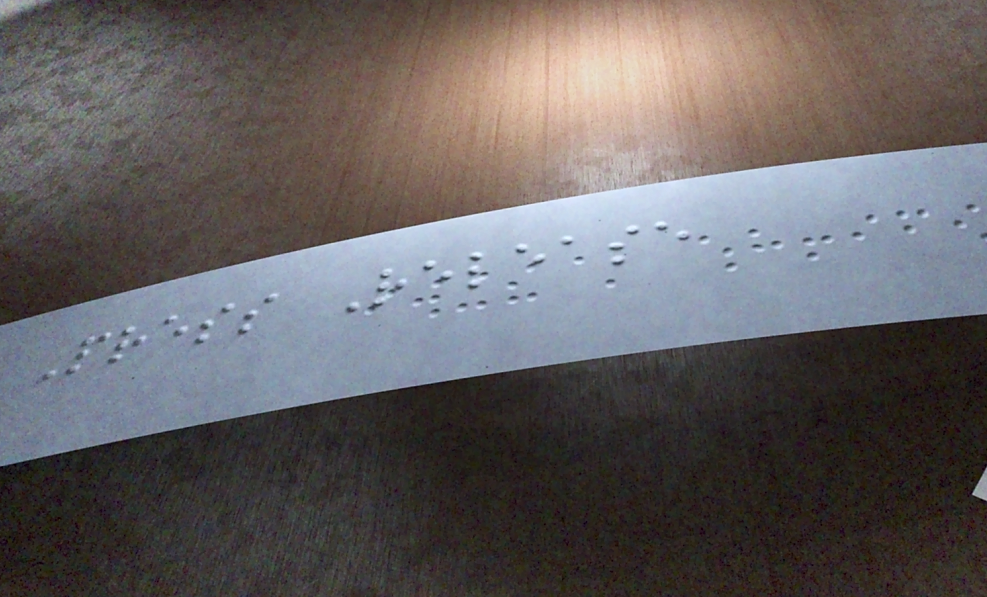Press Release
